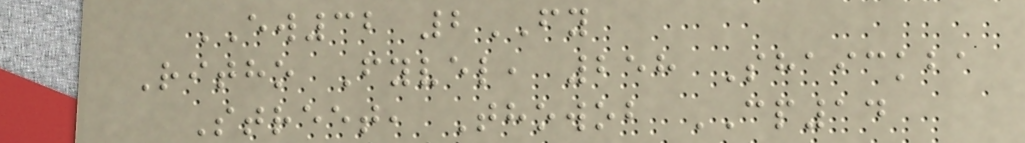EW32 2FY
Ritho Fyvel, 258 Shaickba
Street, Thowob CP14
